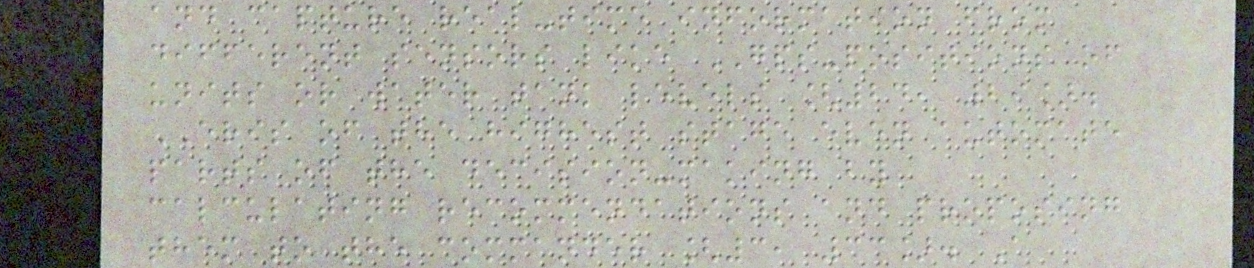and capture real-time information from
different sensors like GPS-positions of
units or water tank levels [24, 29].
ERIS of the highest stage even automate
parts of the decision-making by
calculating recommendations and proposing
them to the commander [3, 33]. A
